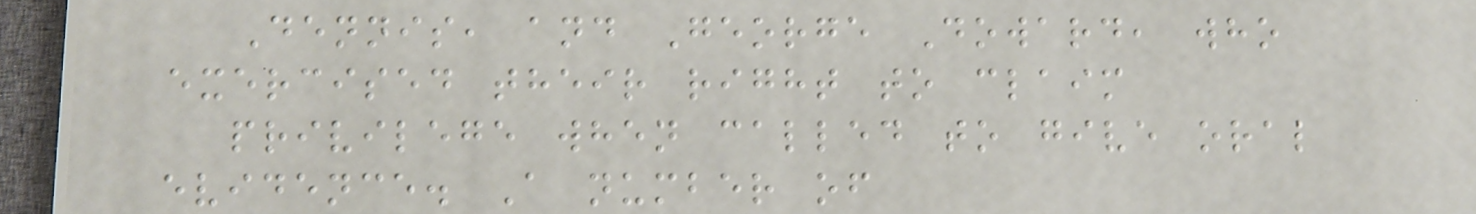Dennis, and George Doward, who
exercised their right to claim
privilege when called to give oral
evidence. A number of
